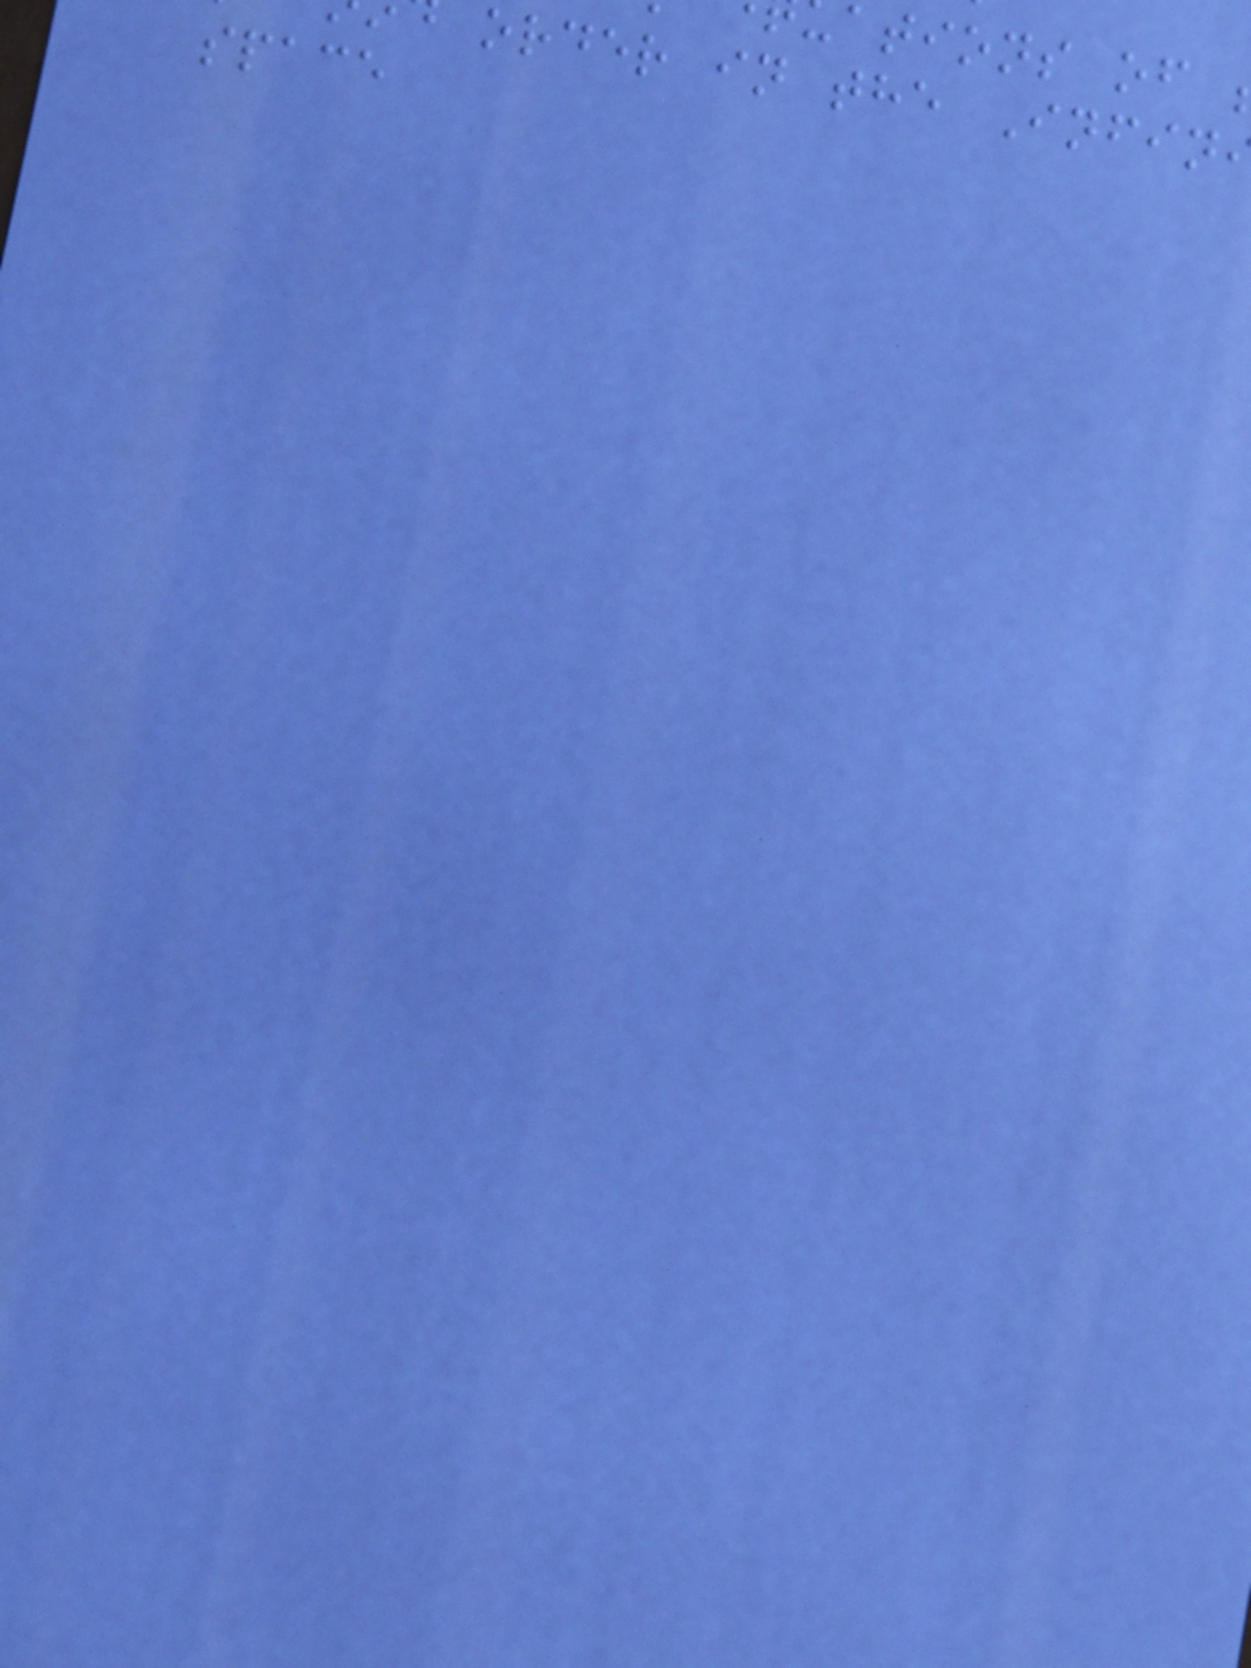ations of
order in the Infin
space
